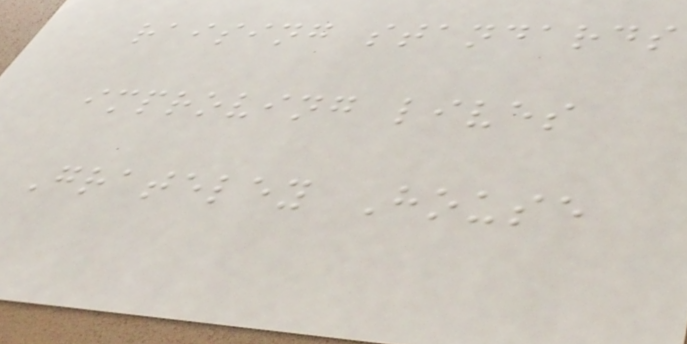raising standards
improving lives
Grateley House
